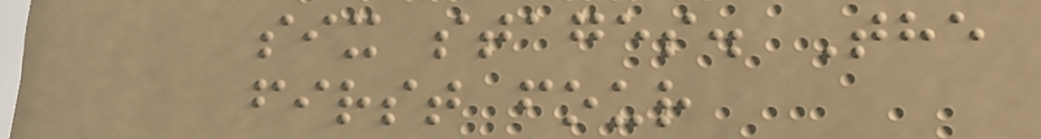six stages. The
first four
